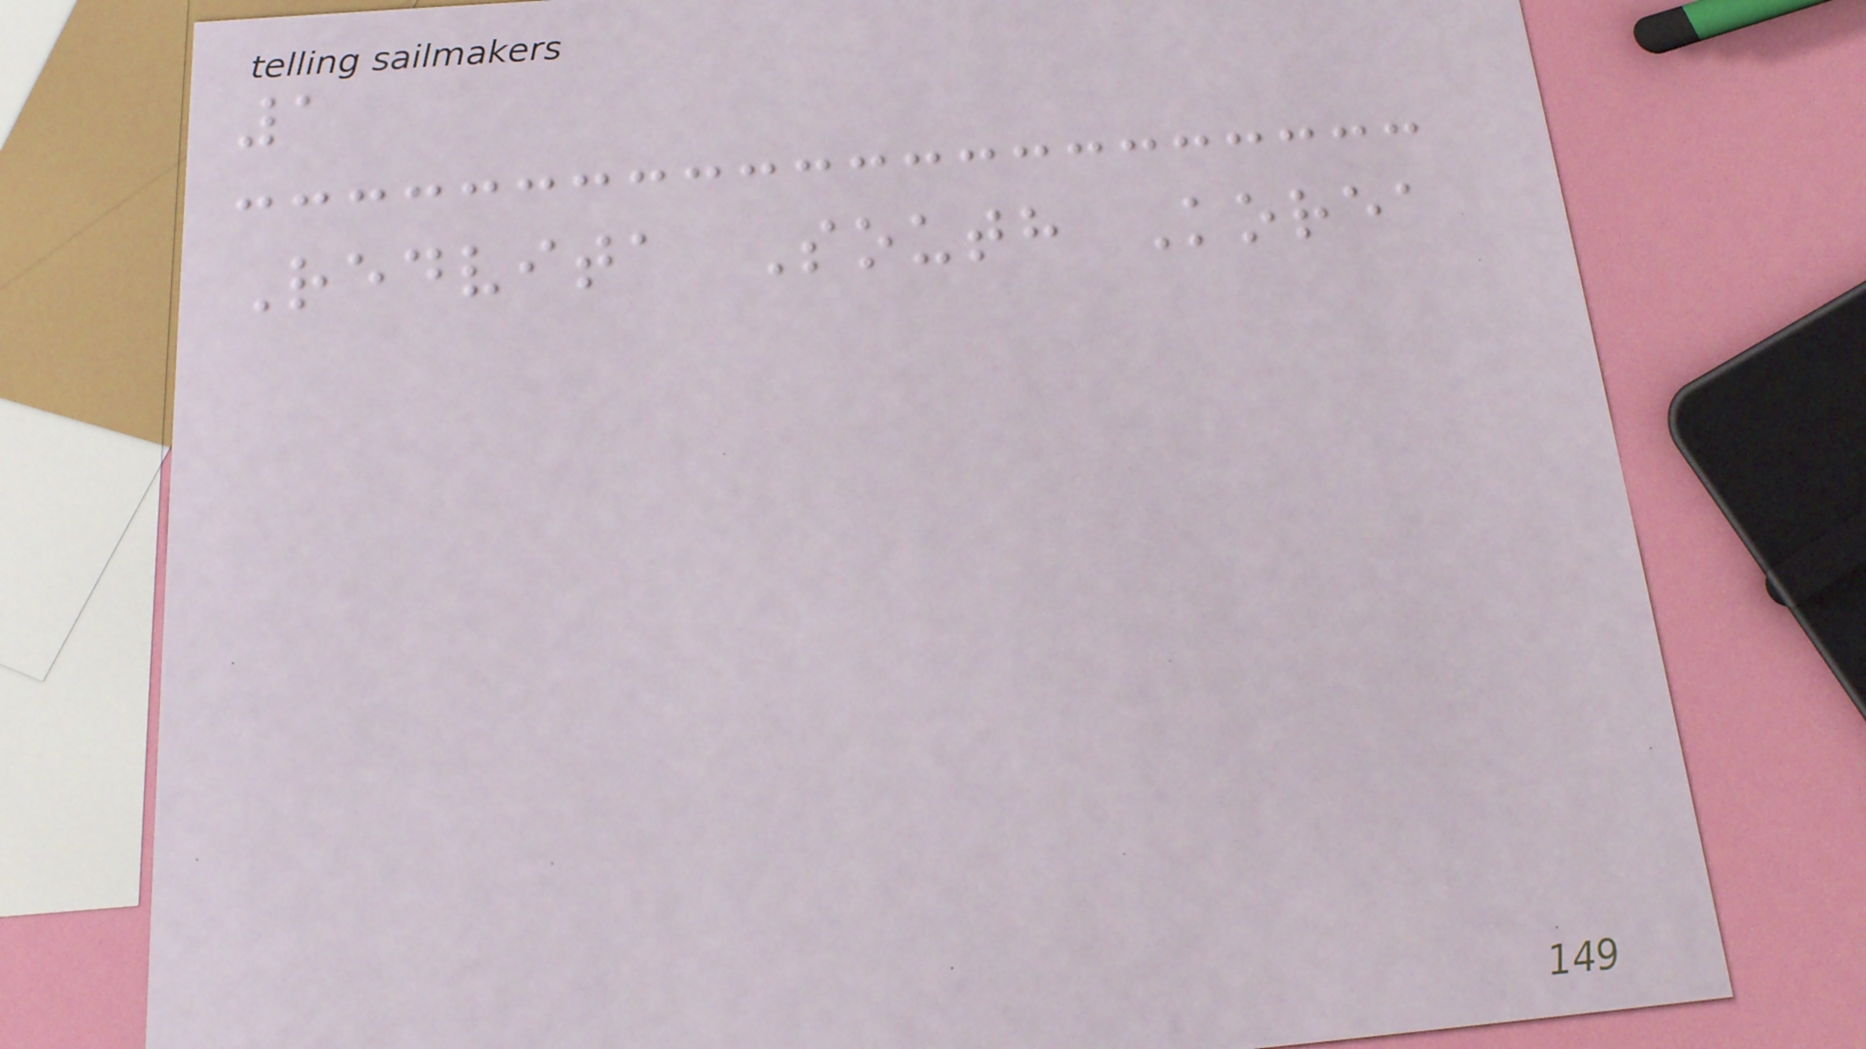1
Redvita South Korea
